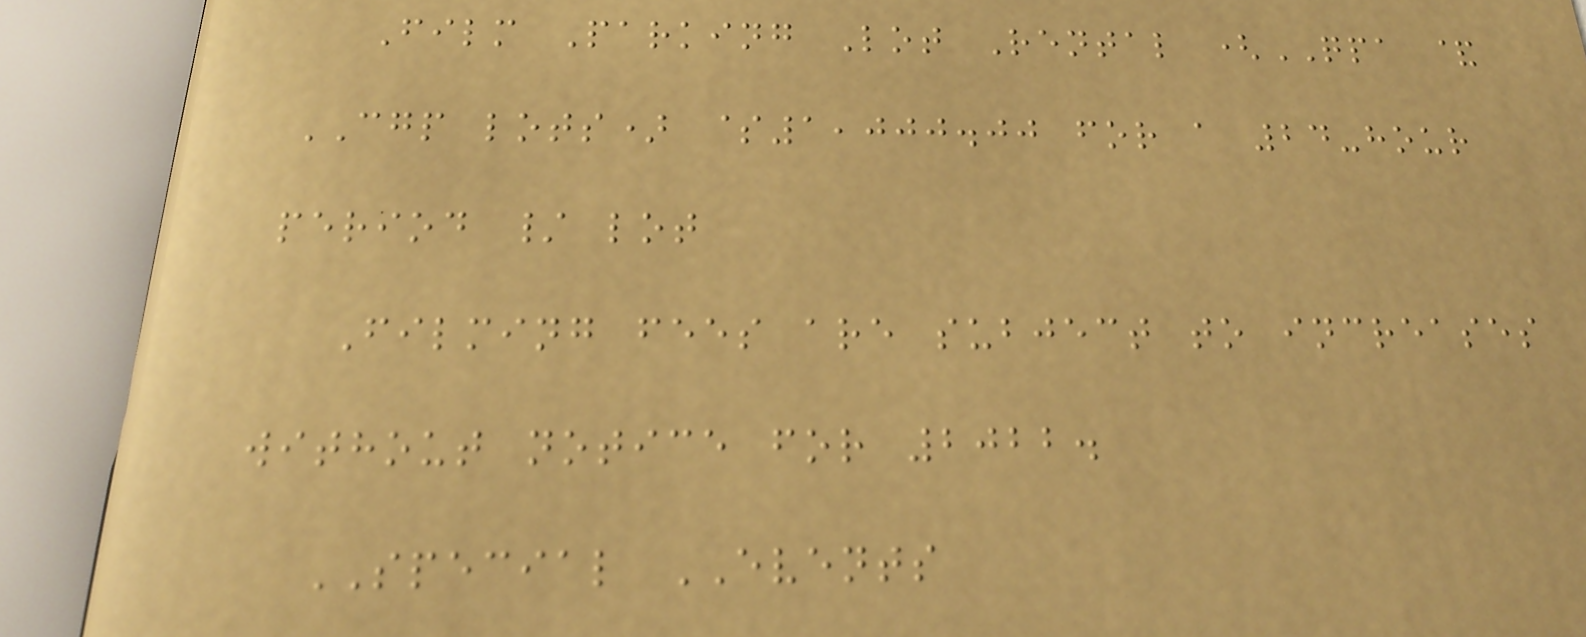Film Parking Lot Rental (QPA &
CGP lots) $1,000.00 for a 24-hour
period / lot
Filming fees are subject to increases
without notice for 2022.
SPECIAL EVENTS
